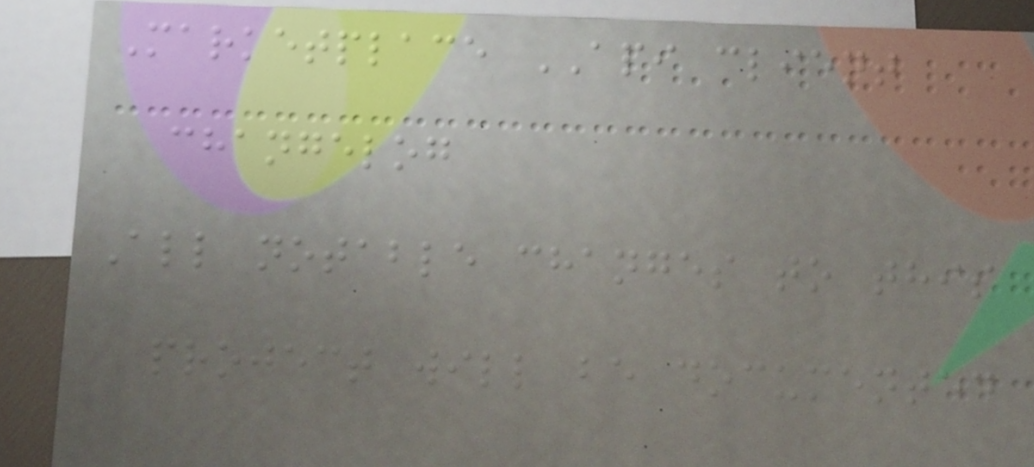Marketplace API client
changelog
All notable changes to this
project will be documented
